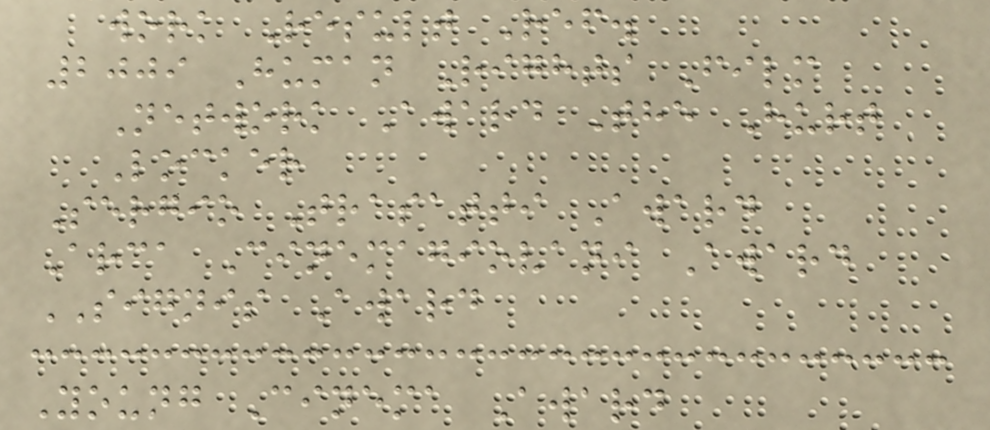work Result Ref.
2009 Human Rights Film
Network Award The Hurt
Locker
Sergio Trasatti Award
Arca Cinemagiovani Award
SIGNIS Award
Young Cinema Award
